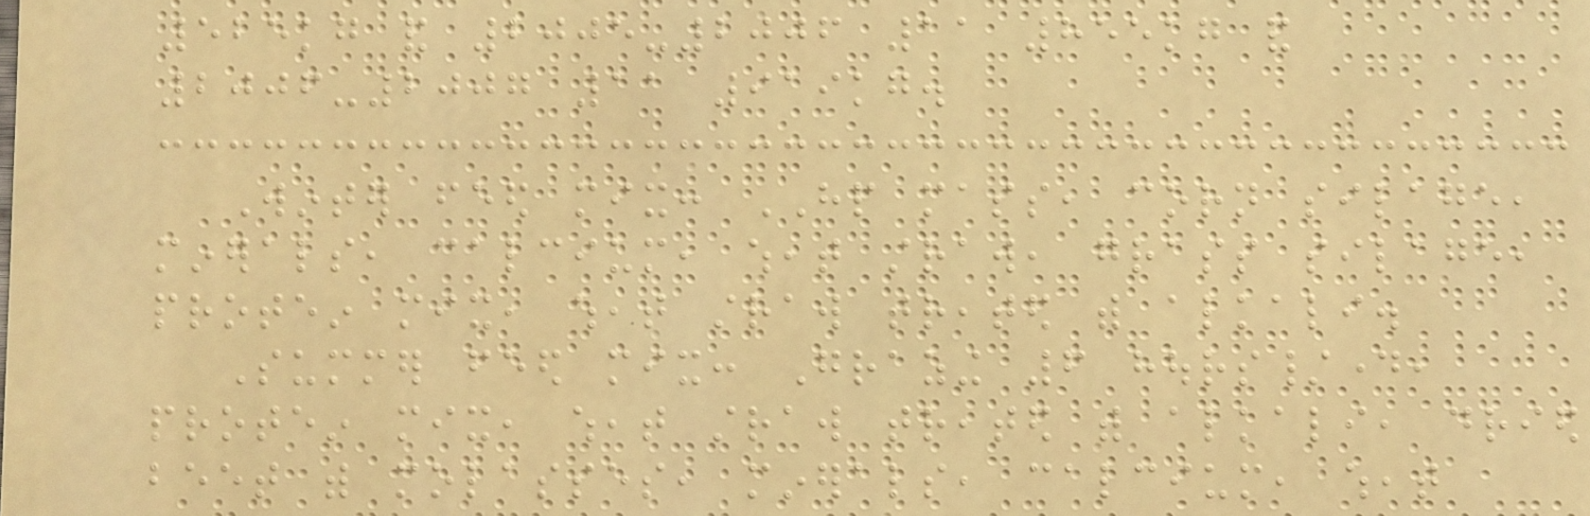525kg and 2005-2006 11 855kg and
2006-2007 11 919kg.
Winter feed mix: HP mass, corn silage,
minerals, calcium, wheat straw, grass silage,
protein mix, wheat straw treated with alkali.
Summer feed mix: Grazing 6 hours/day,
protein mix, wheat straw treated with alkali, dried
beet with molasses, minerals, calcium, wheat
